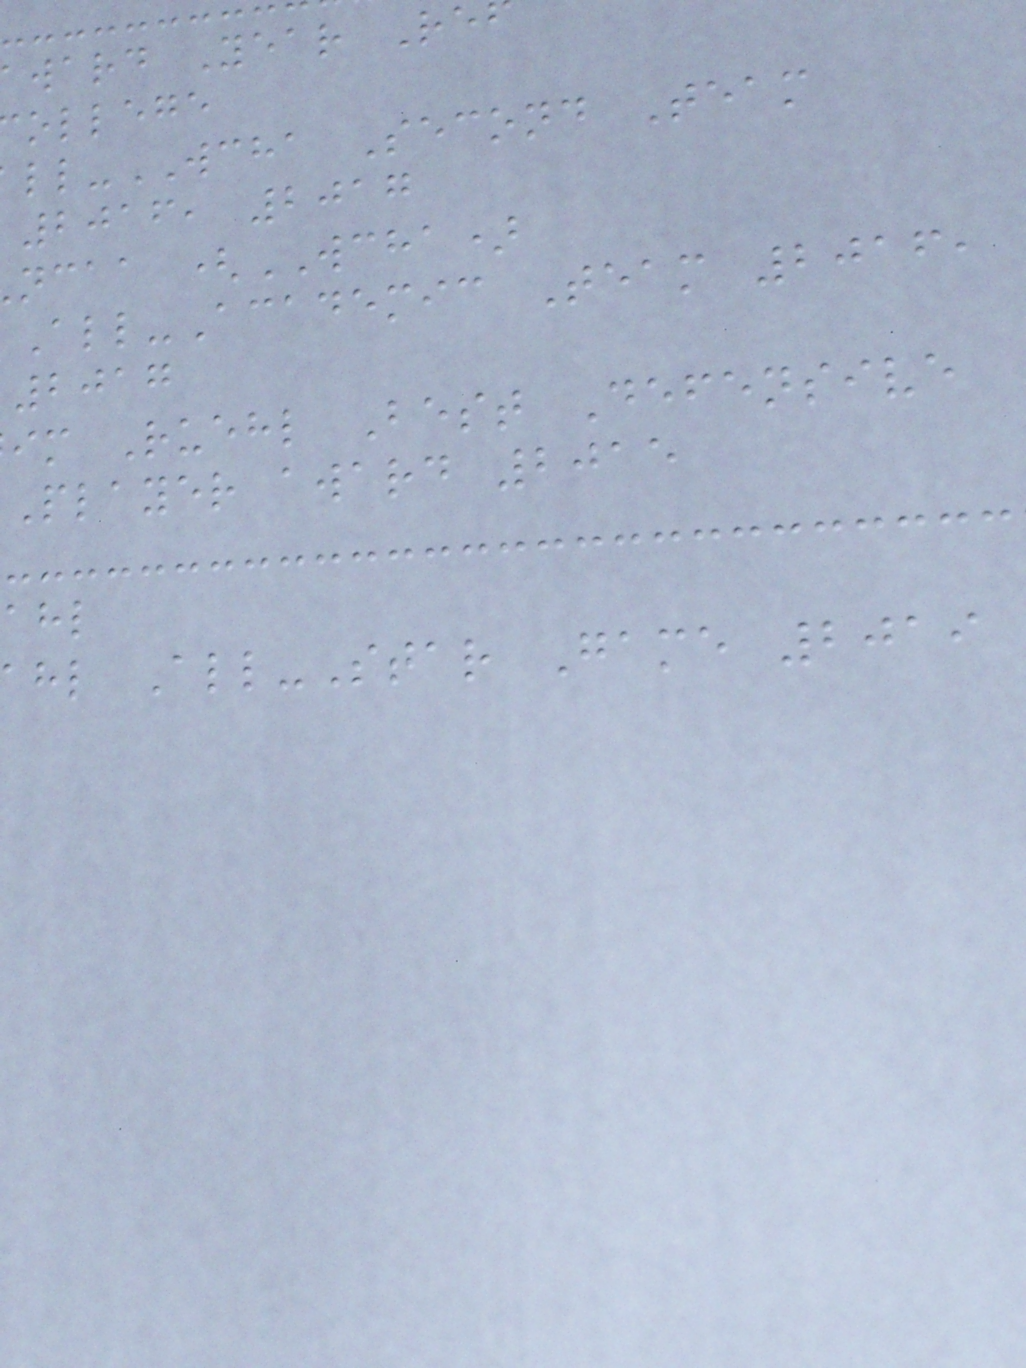ward Year Re
ollege
ll-WCHA Second Team
2016, 2017
ncaa (WCHA)
All-Academic Team 2016,
2017
im Ruehl Best Defensive
Player award 2015
hl All-Star Game 2019
